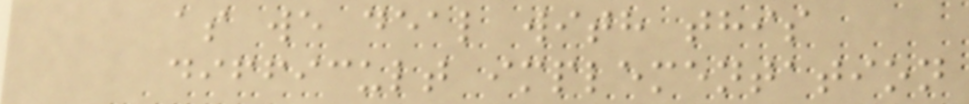as we deal with this
difficult implementation
